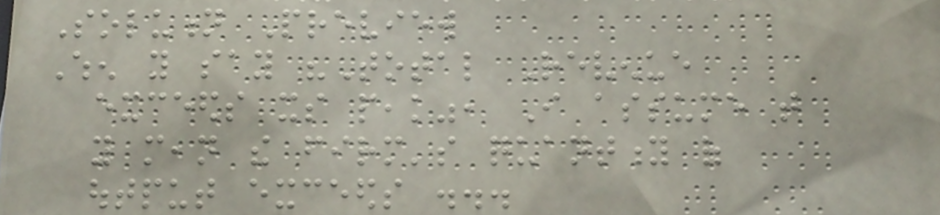Solution Preview
When you say "Total Revenue
exceeds its peak", I assume that
you mean the firm's quantity of
output exceeds ...
